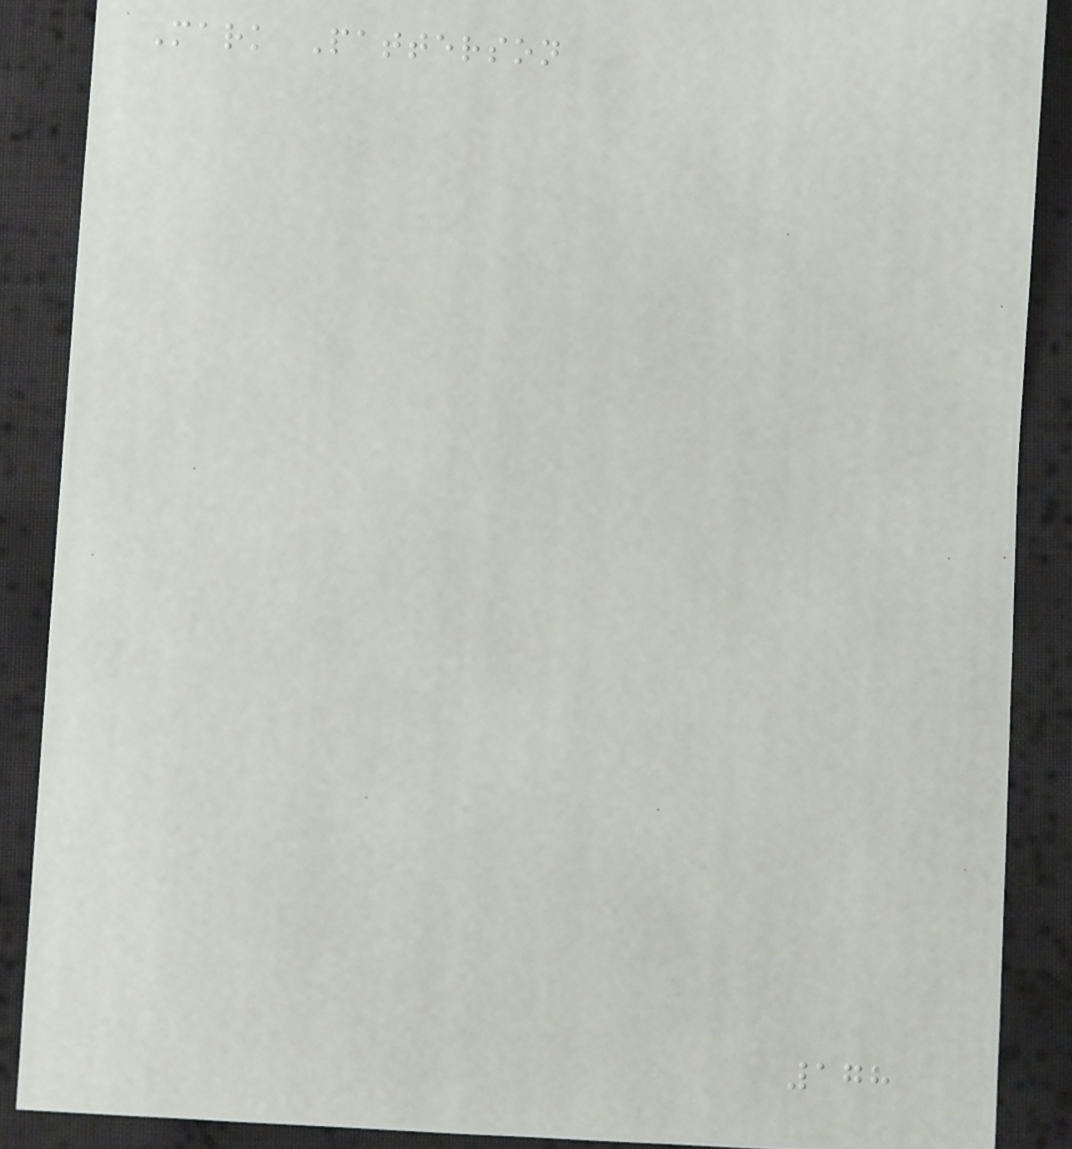Mark Patterson
178
